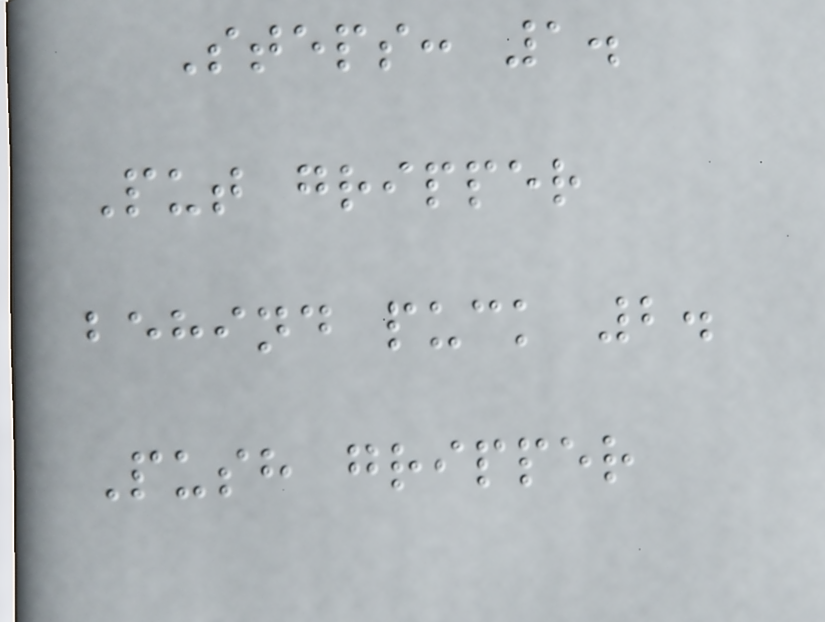Steps: 1.
Put gripper
behind puck 2.
Push gripper
